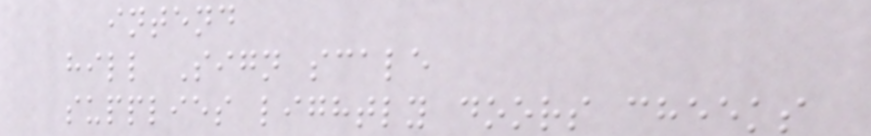intend
hill Sign scale
supplies lightly doors cheeks
